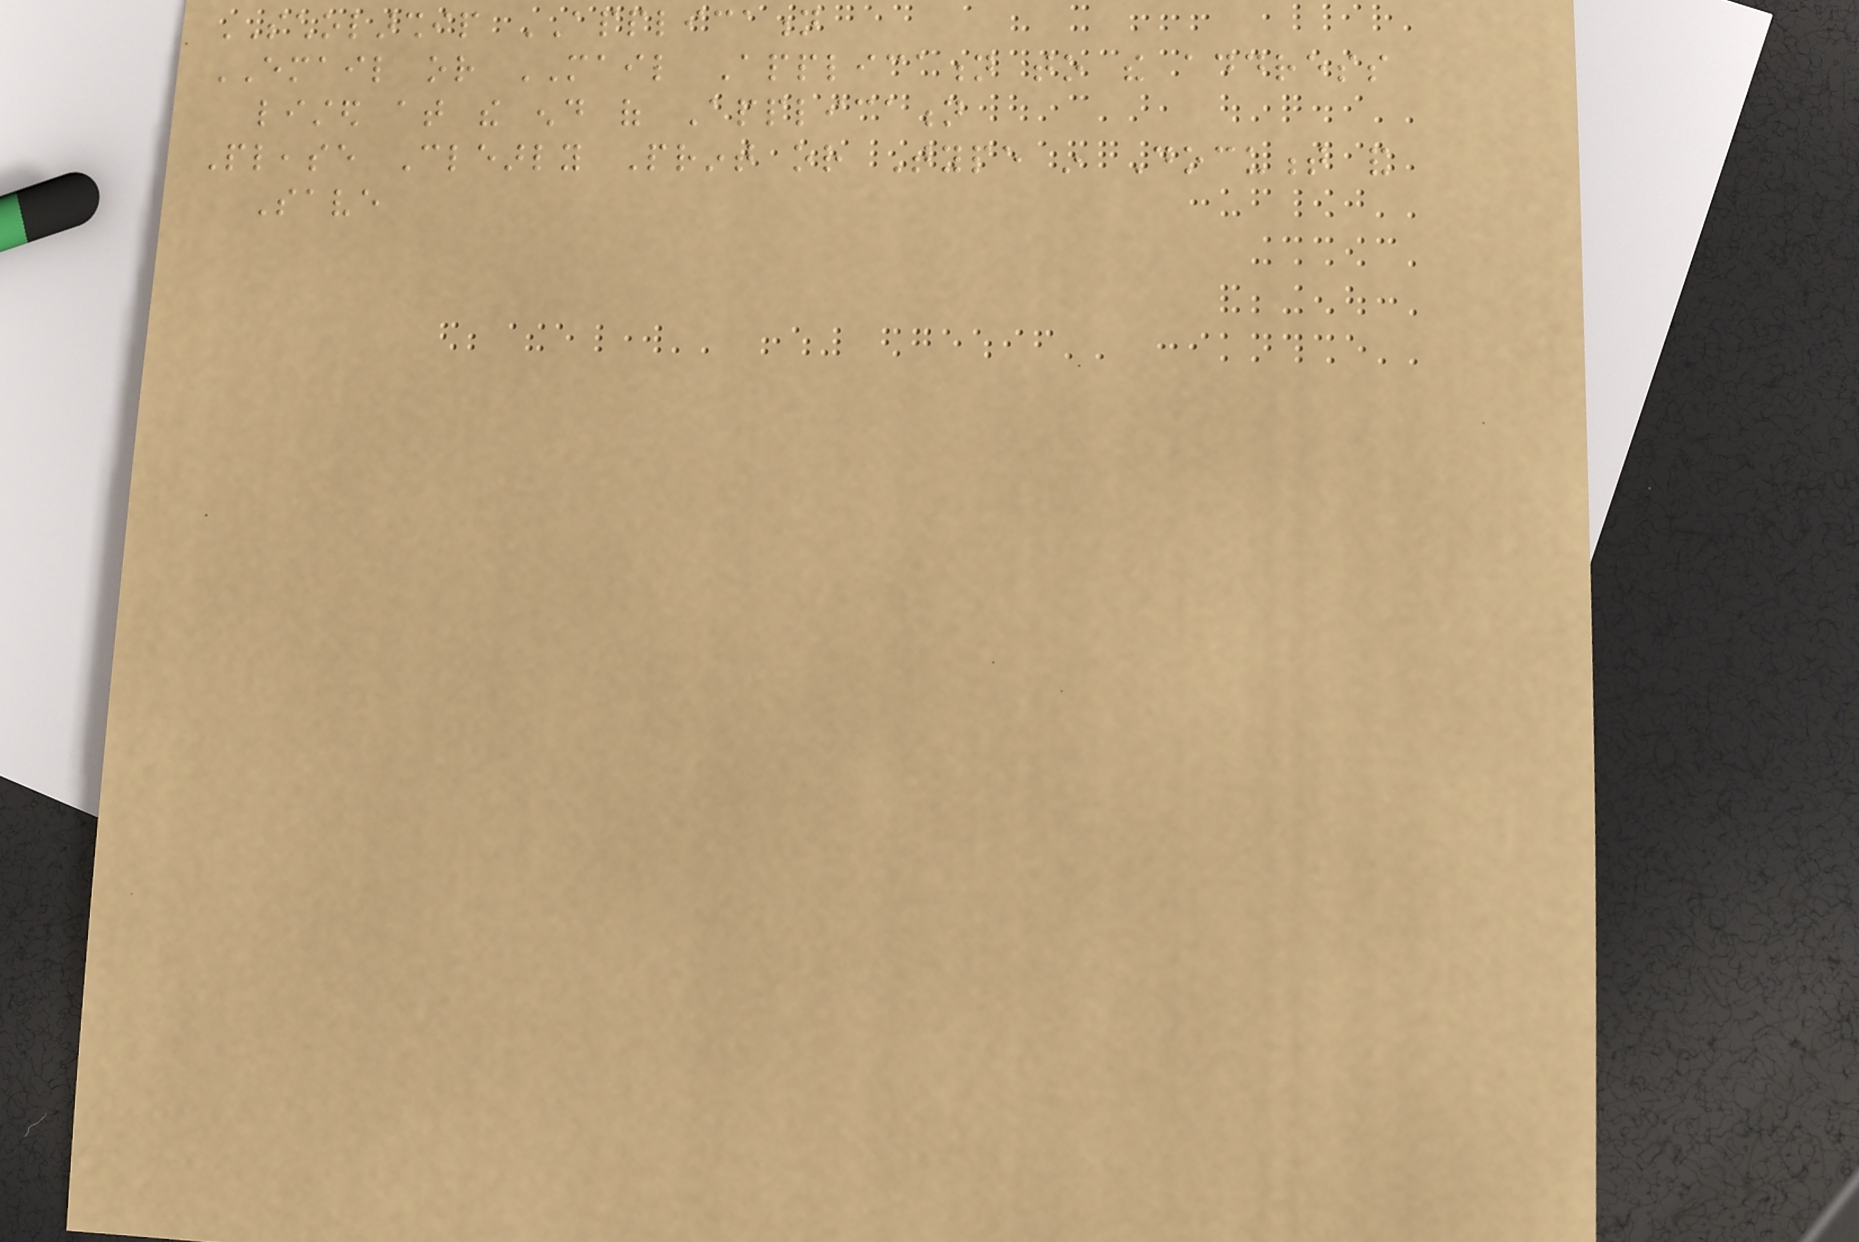SCHOLARSHIP APPLICATION
EMAIL or MAIL Application to the address
listed at the end of Application
Please Clearly Print or Type in Document and
Save
